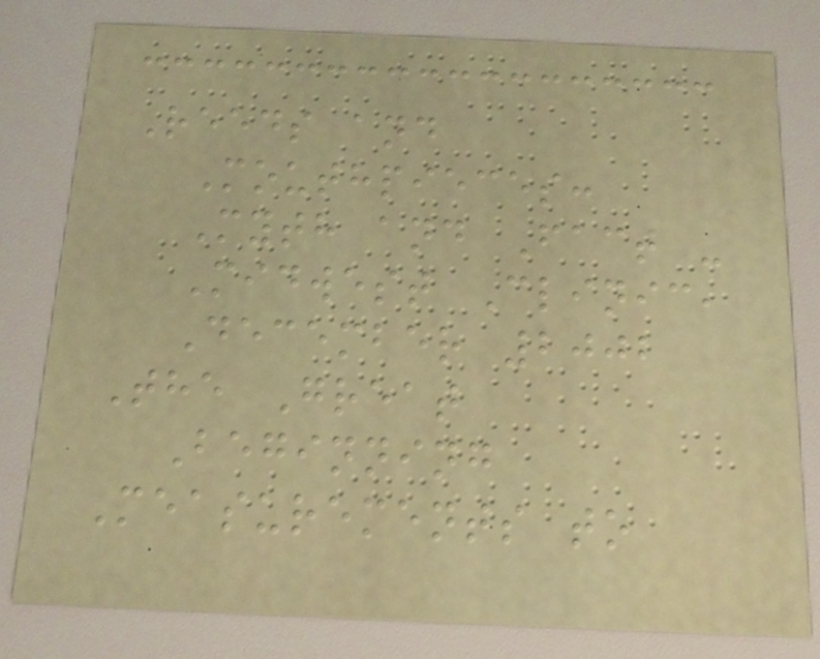Reeds and
Mouthpieces:
Myth and Fact -
Midwest Clinic,
December 2002
The Great
Beginning
Measurements to
